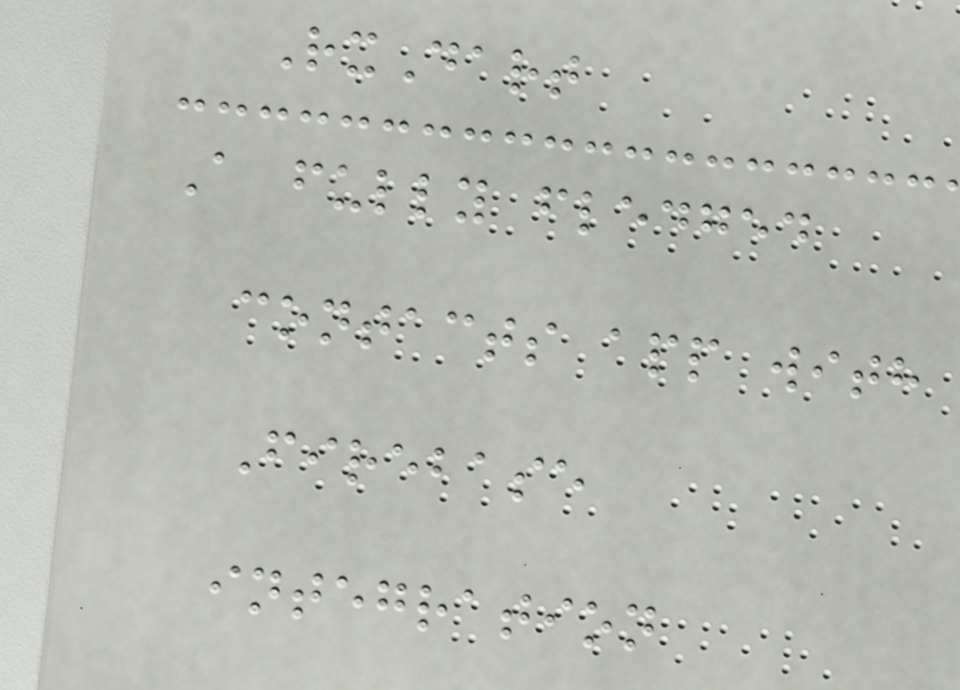RxDart
A fully fledged
contacts app with
Firebase
integration
